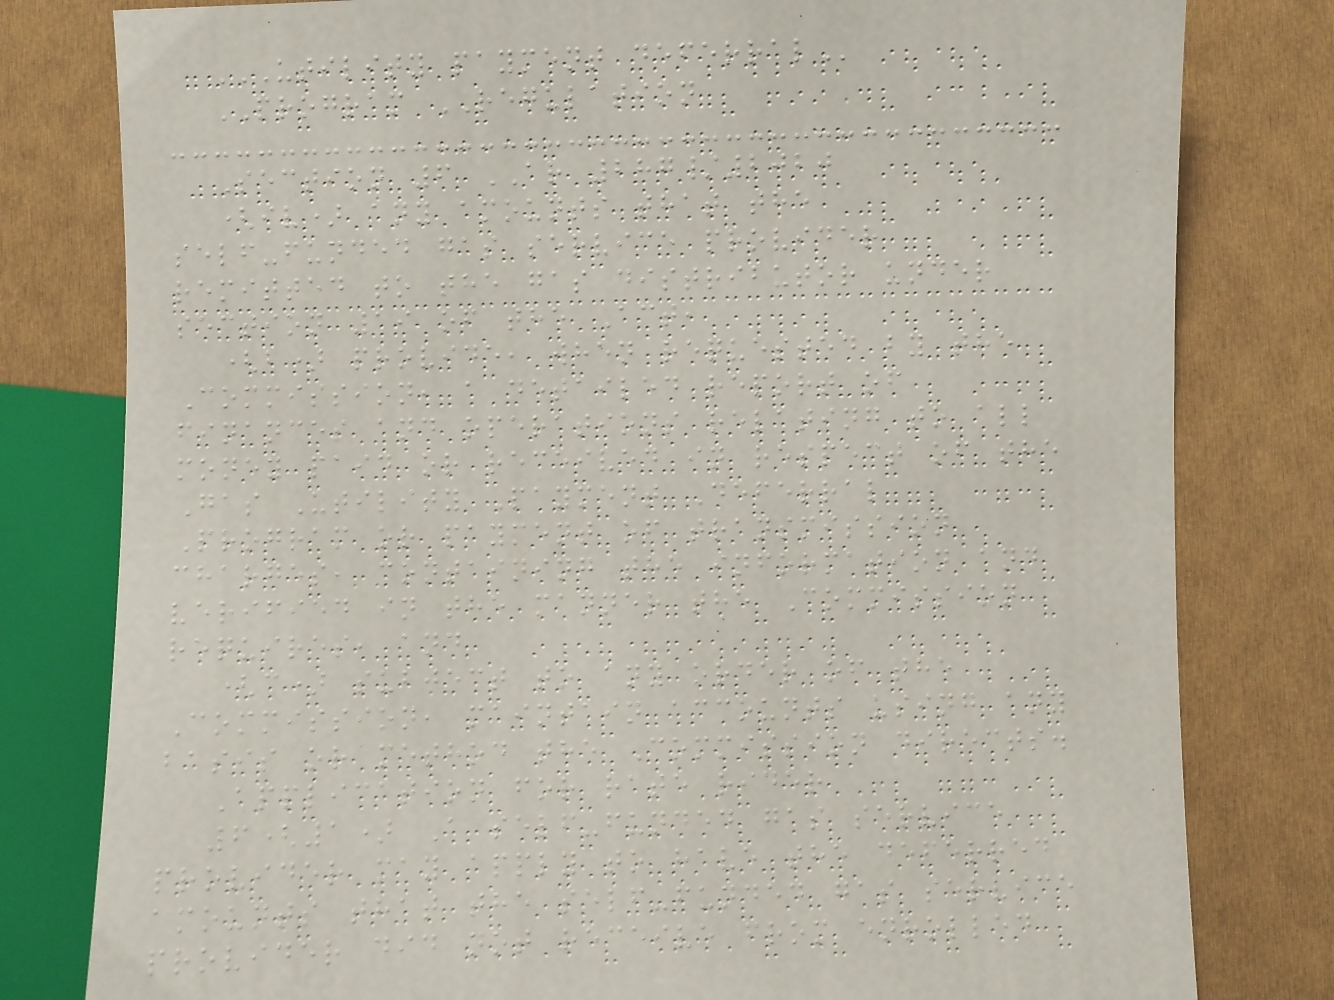UTILITY PAYMENT DEFERRAL
PROGRAM REGULATION
Section 6 AR 287/2020
(iv) any amounts that the
self-funded gas service provider
remitted to the gas distributor under
section 19 of the Act,
(b) provide, when requested by the
Commission, a detailed report of
finances and operations relating to all
money paid or received in respect of the
Gas Utility Payment Deferral
Program or payment of transmission
charges, containing the information and
verified in the manner the Commission
requires, and
(c) subject to any order of the
Commission, maintain accounts using any
basis or method the Commission directs.
Application for rate rider
6(1) A self-funded gas service
provider may apply to have the deferred
amounts that the self-funded gas service
provider did not receive from enrolled
